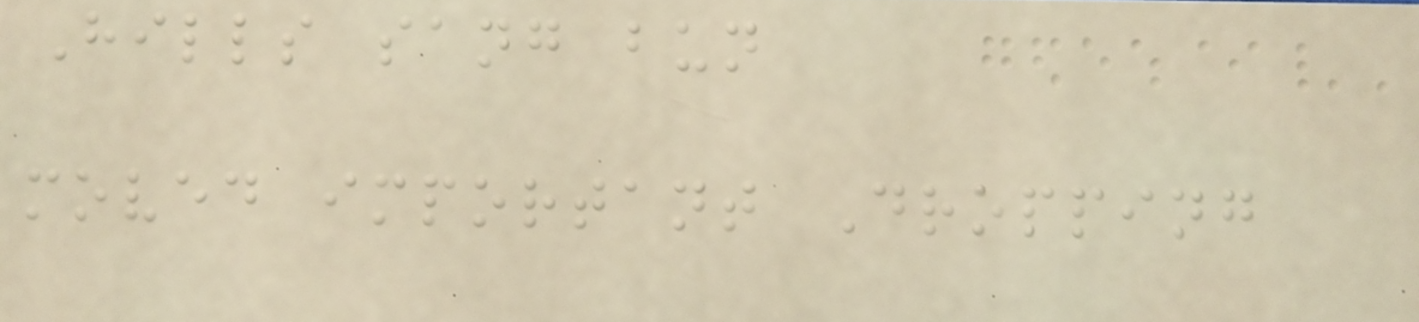Hills sang bun
moved important Dropping
